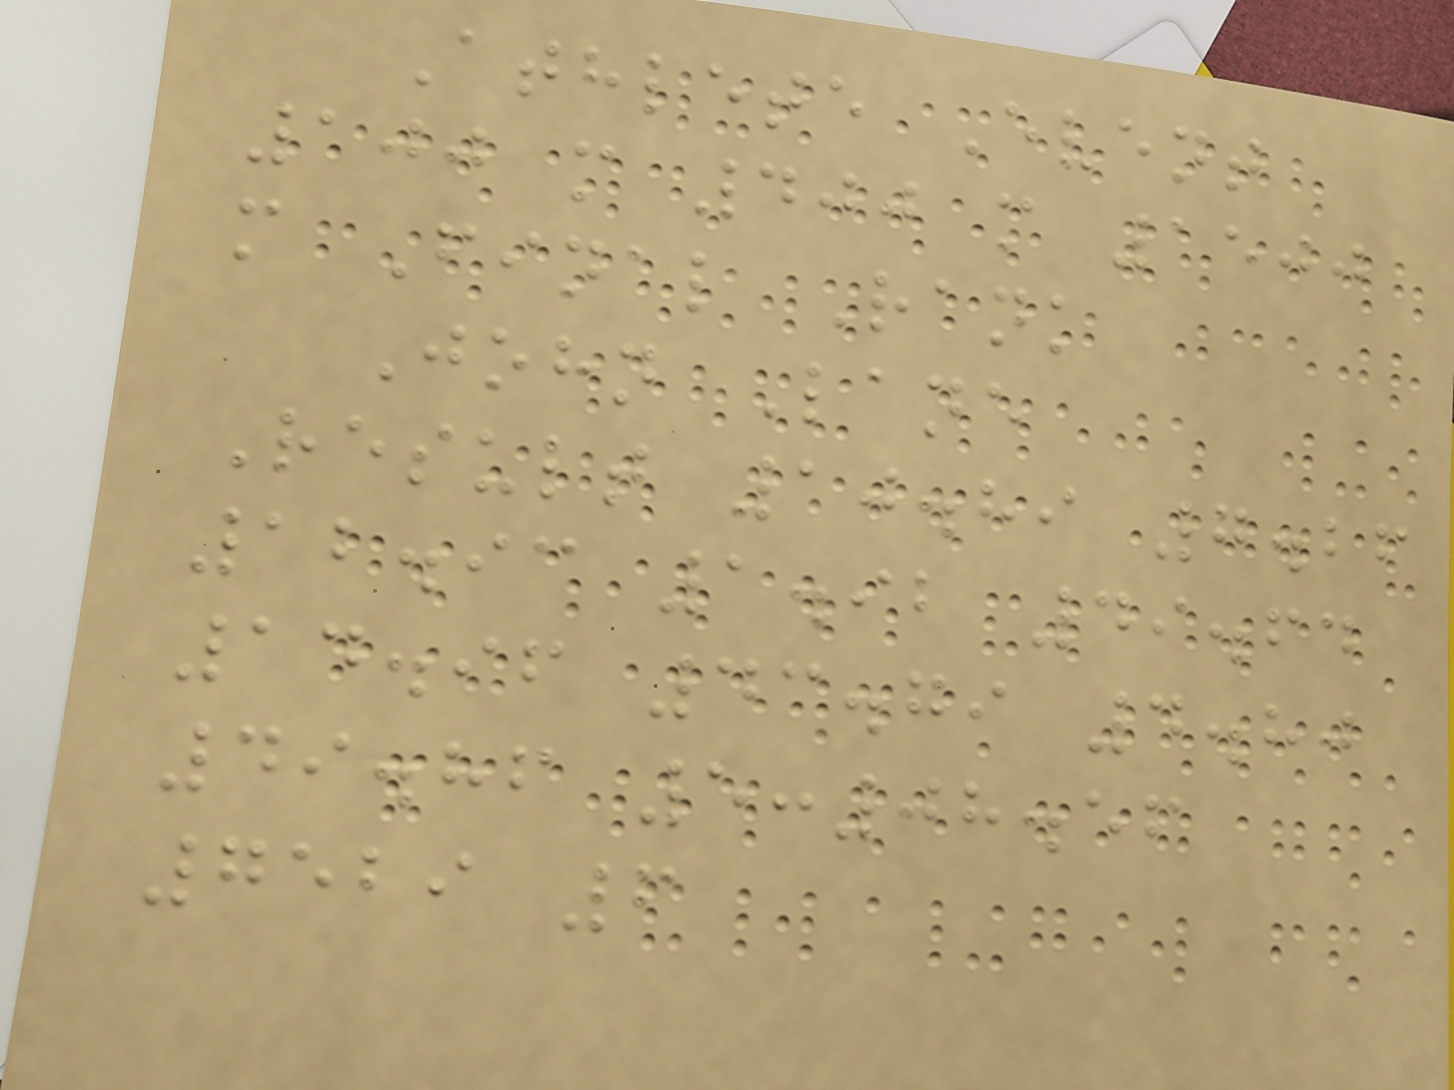Athlete Event
100 m 400 m 1500
m Final Rank
John Lane
Result 10.89 7.26
12.93 1.92 49.64
14.96 43.79 4.80
49.86 5:08.56
7529 6
